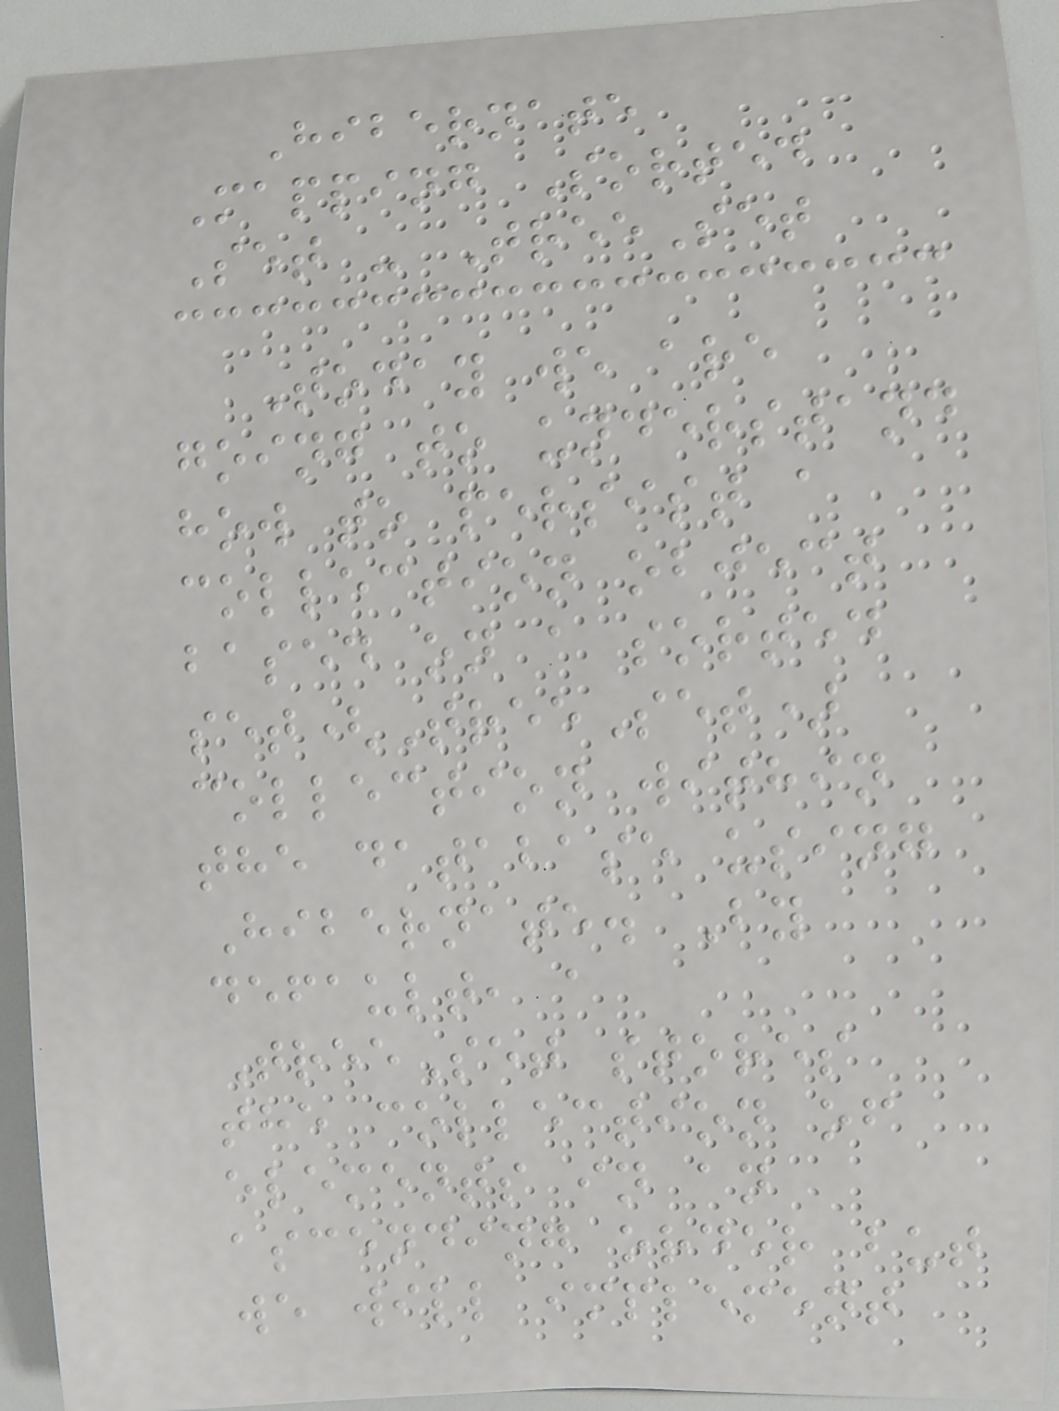Hibernate
Mapping Sorted
Set - TreeSet
Today we are
going to understand
how to persist a
collection object
based on a sorted
set(TreeSet)
collection within
the database using
Hibernate. By
default, a
TreeSet stores
the collection of
elements in an
ascending order but
we will implement
